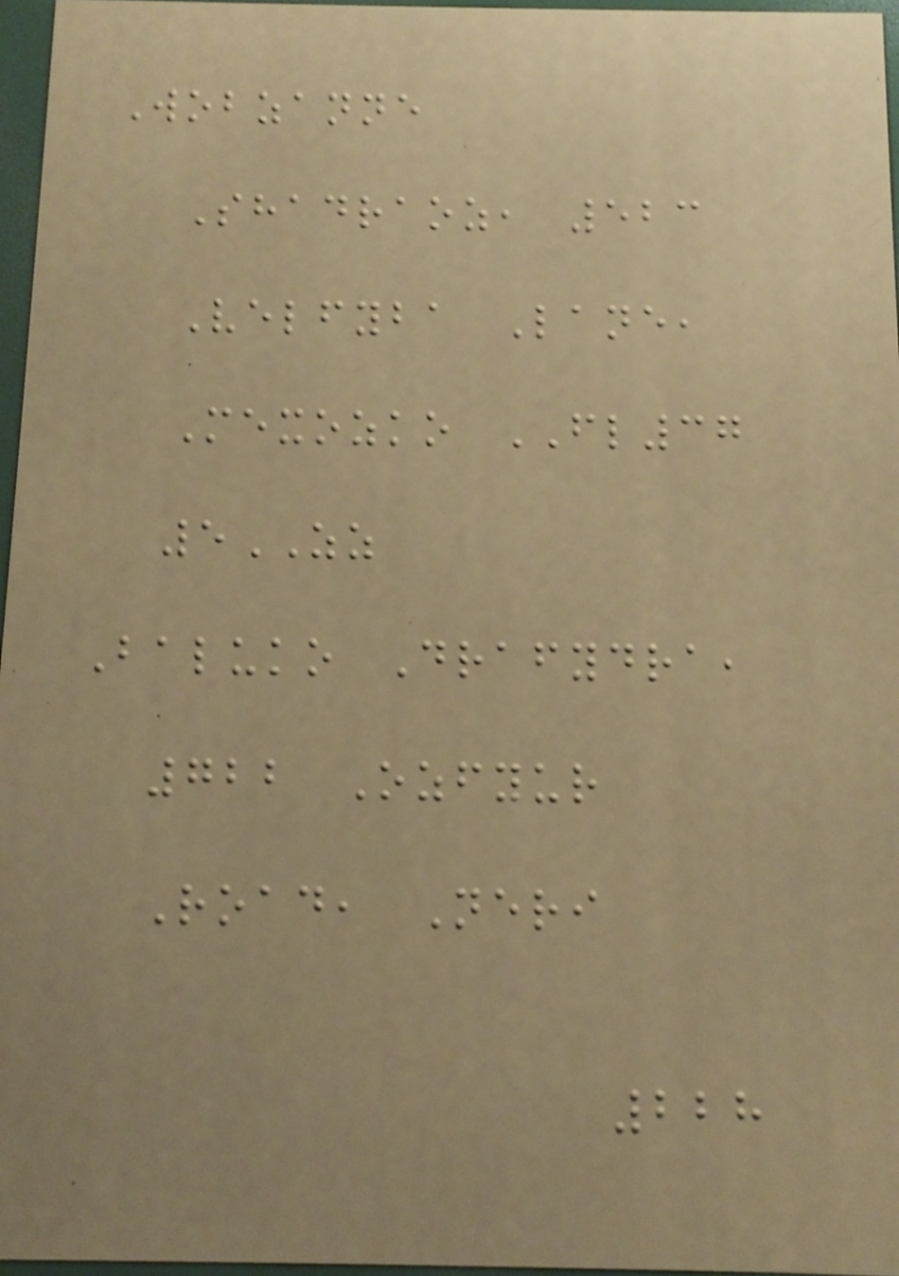Wobzanne
Shadraoz, 523
Velfyba Lane,
Mexozko FL37
5ZZ
Baluko Drafydra,
722 Ozfyur
Road, Neri
228
